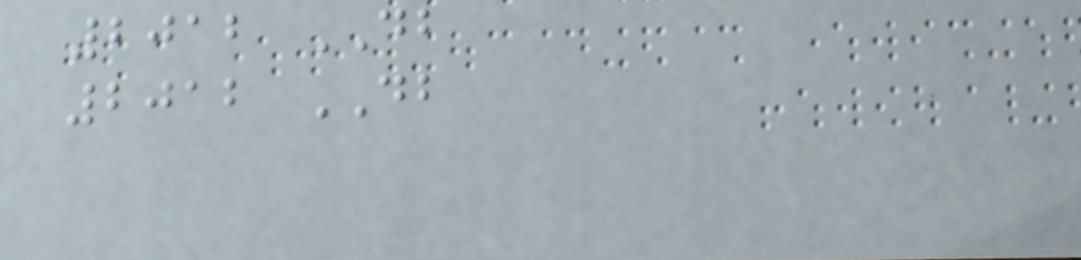2012 DB
2012 DB
